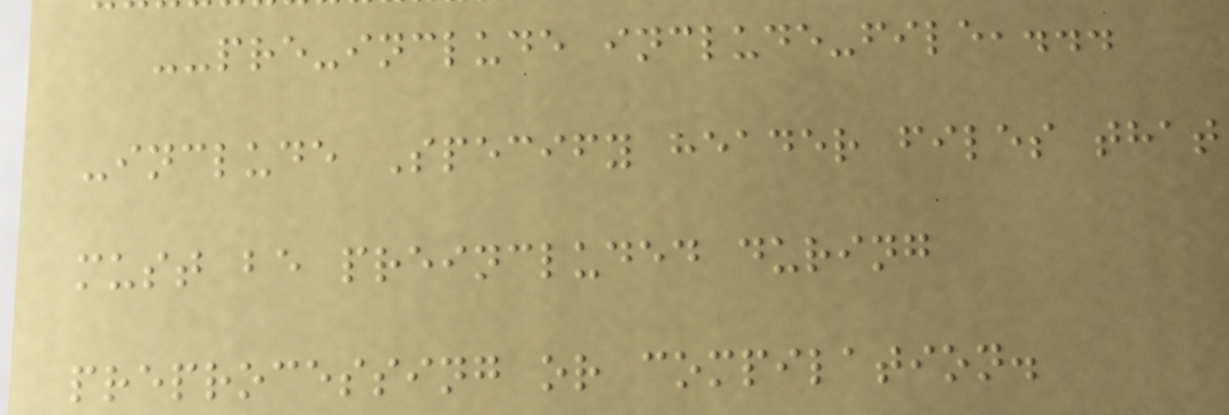--pre-include include-file,...
-include Specify header files that
must be preincluded during
preprocessing or compilation.
